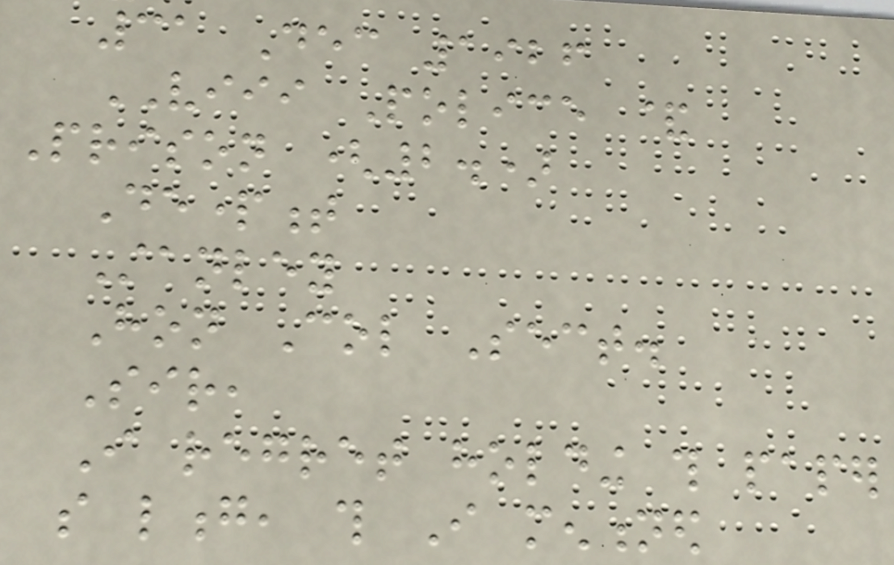31 Dec 1926
VIII Police &
Prison (2.)
Department
Stanley
Hon Col Sect.
Sir,
I regret holding this paper
so long, this I mentioned
